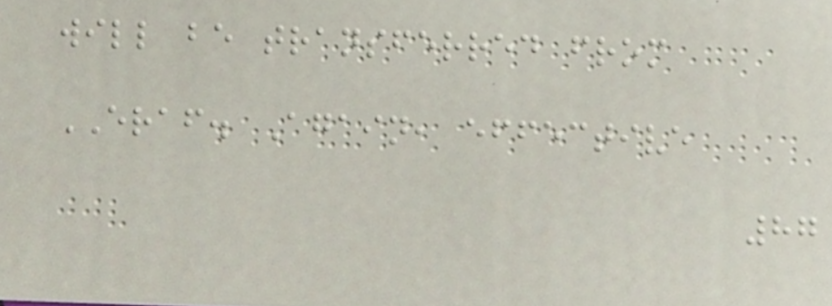will be transferred from
ERAF. Again, effective
87
